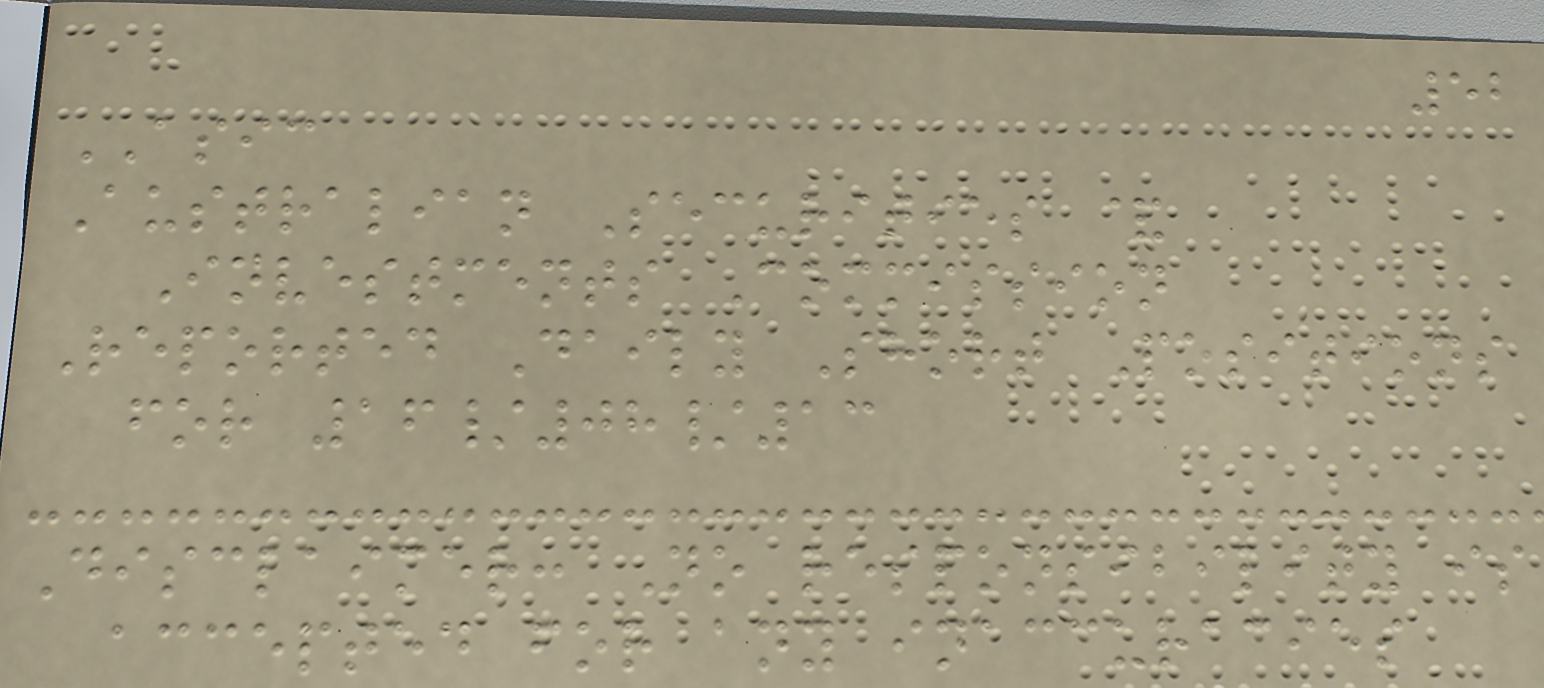52
ASIC
Australian Securities &
Investments Commission
Reported Daily Short Positions
for 16/08/13
Disclaimer: No responsibility is
accepted for any inaccuracies
